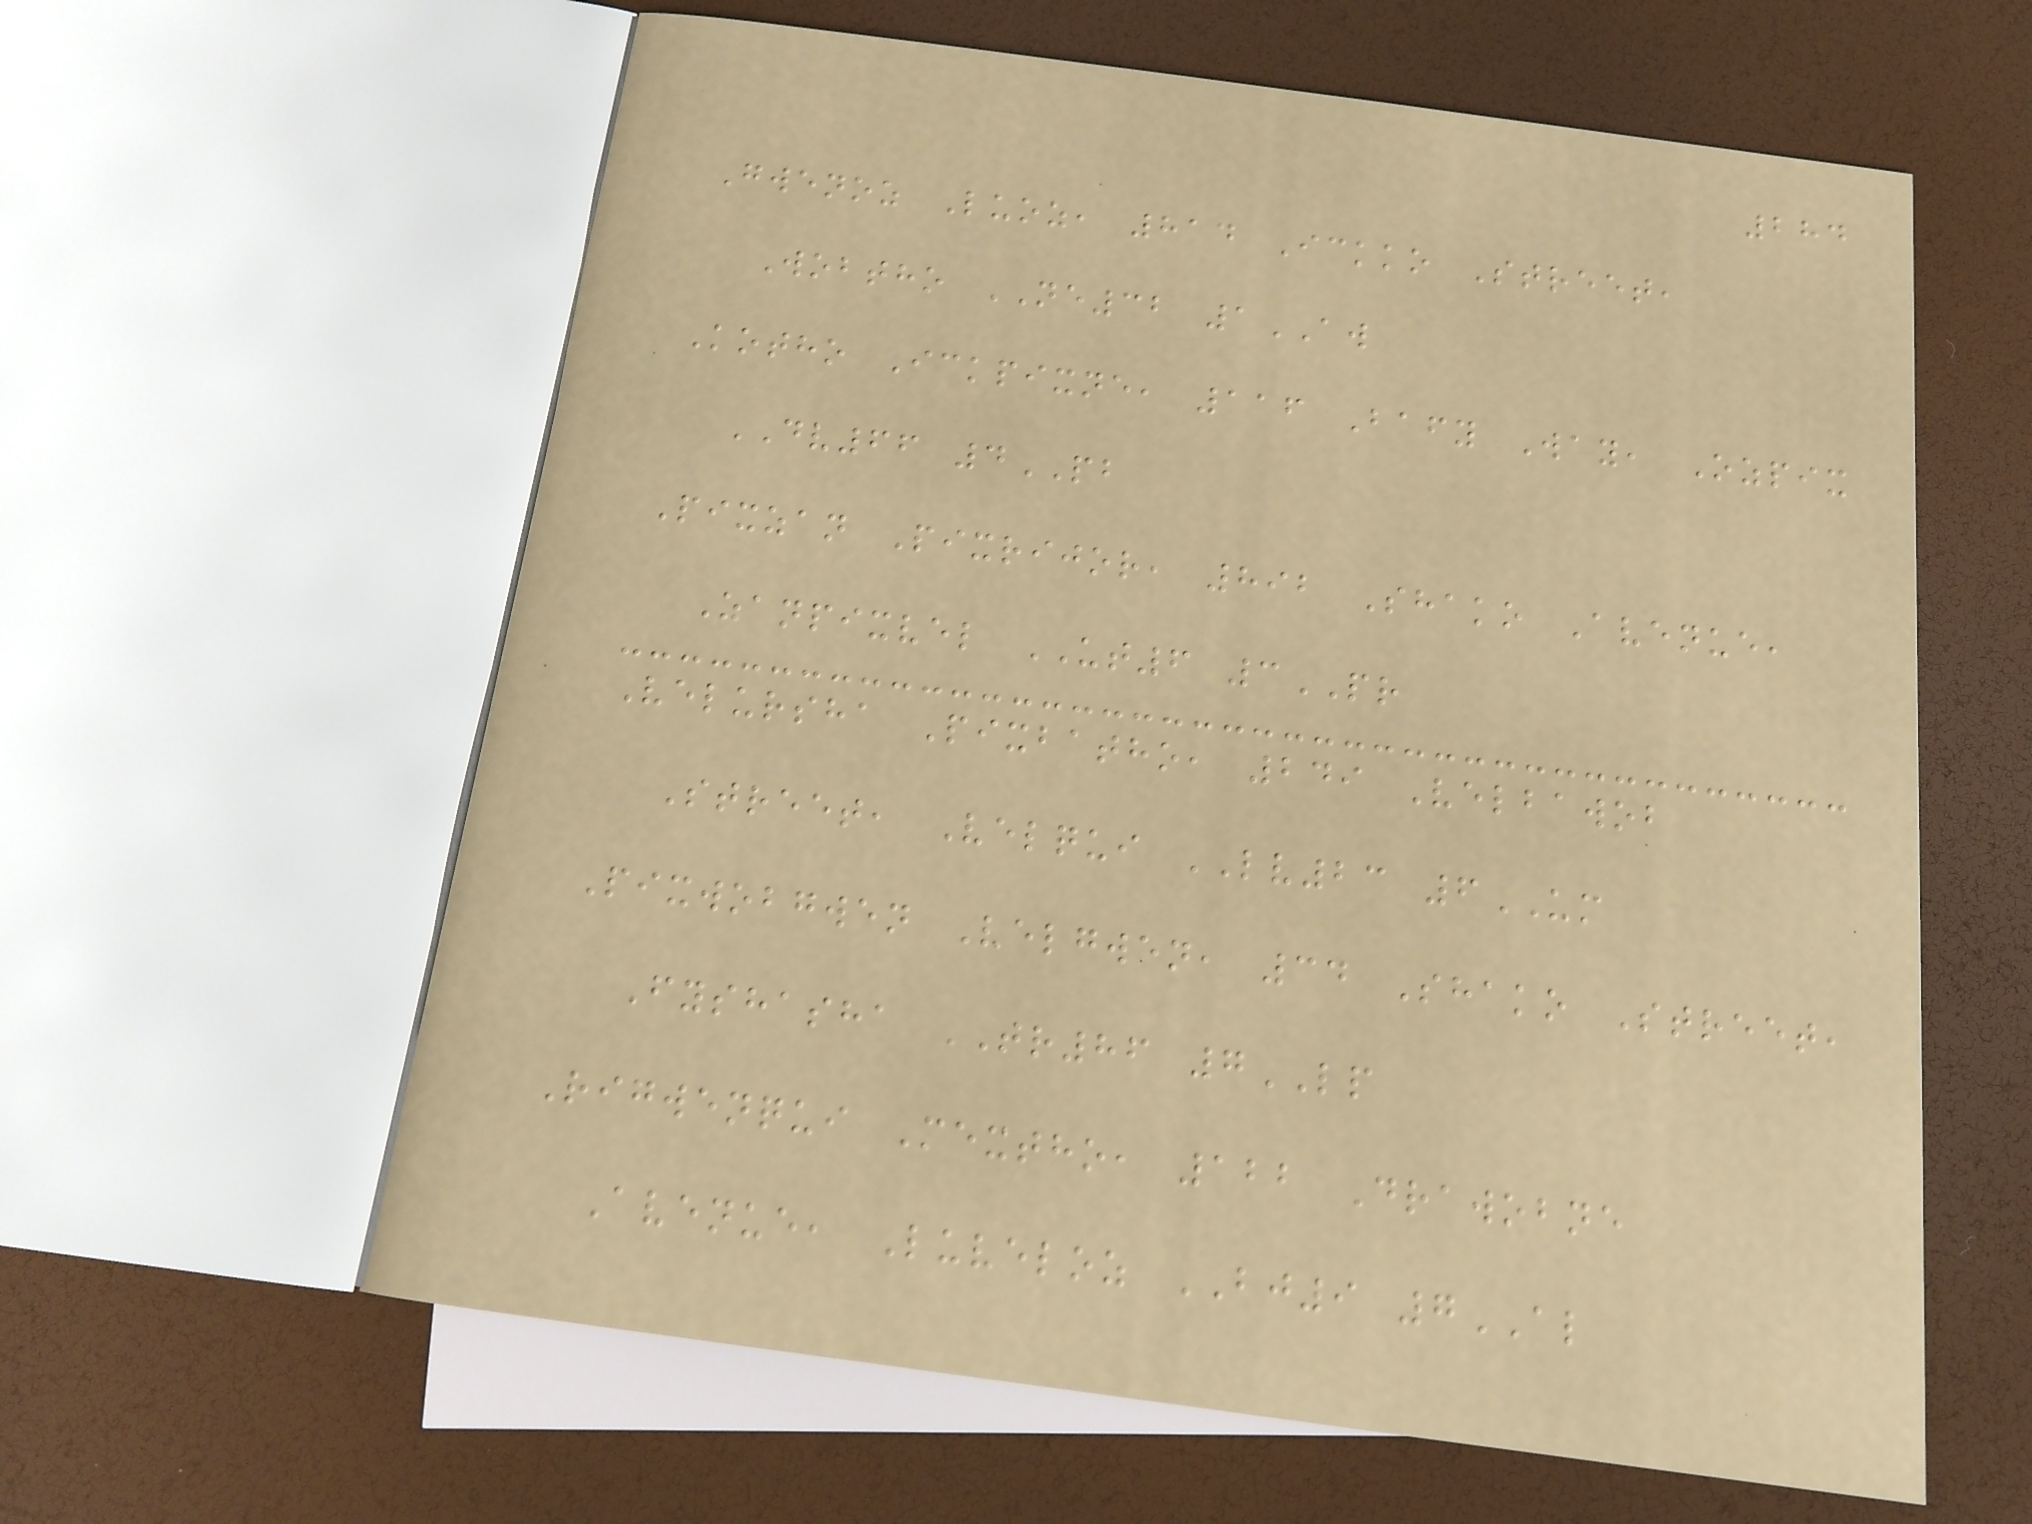284
Gwenoz Luoz, 814 Ickko Street,
Wobtho NE32 1AW
Kotho Ickpixne, 116 Bafy Way, Ozpix
DV66 4PB
Pixzan Pixrijor, 892 Shako Avenue,
Zanpixvel UT6 3PR
Velursha Pixbatho, 249 Velbawob
Street, Velqui LV23 6UM
Pixwobgwen Velgwen, 34 Shako Street,
Fyshasha TR86 7LP
Rigwenqui Mextho, 122 Drawobne
Avenue, Luveloz BJ9 7AL
